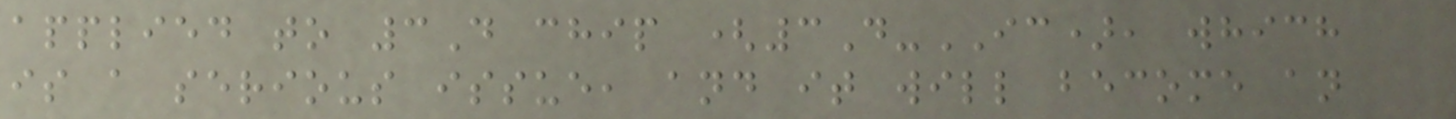applied to 3D chip (3D-IC), which
is a serious issue, and it will become an
